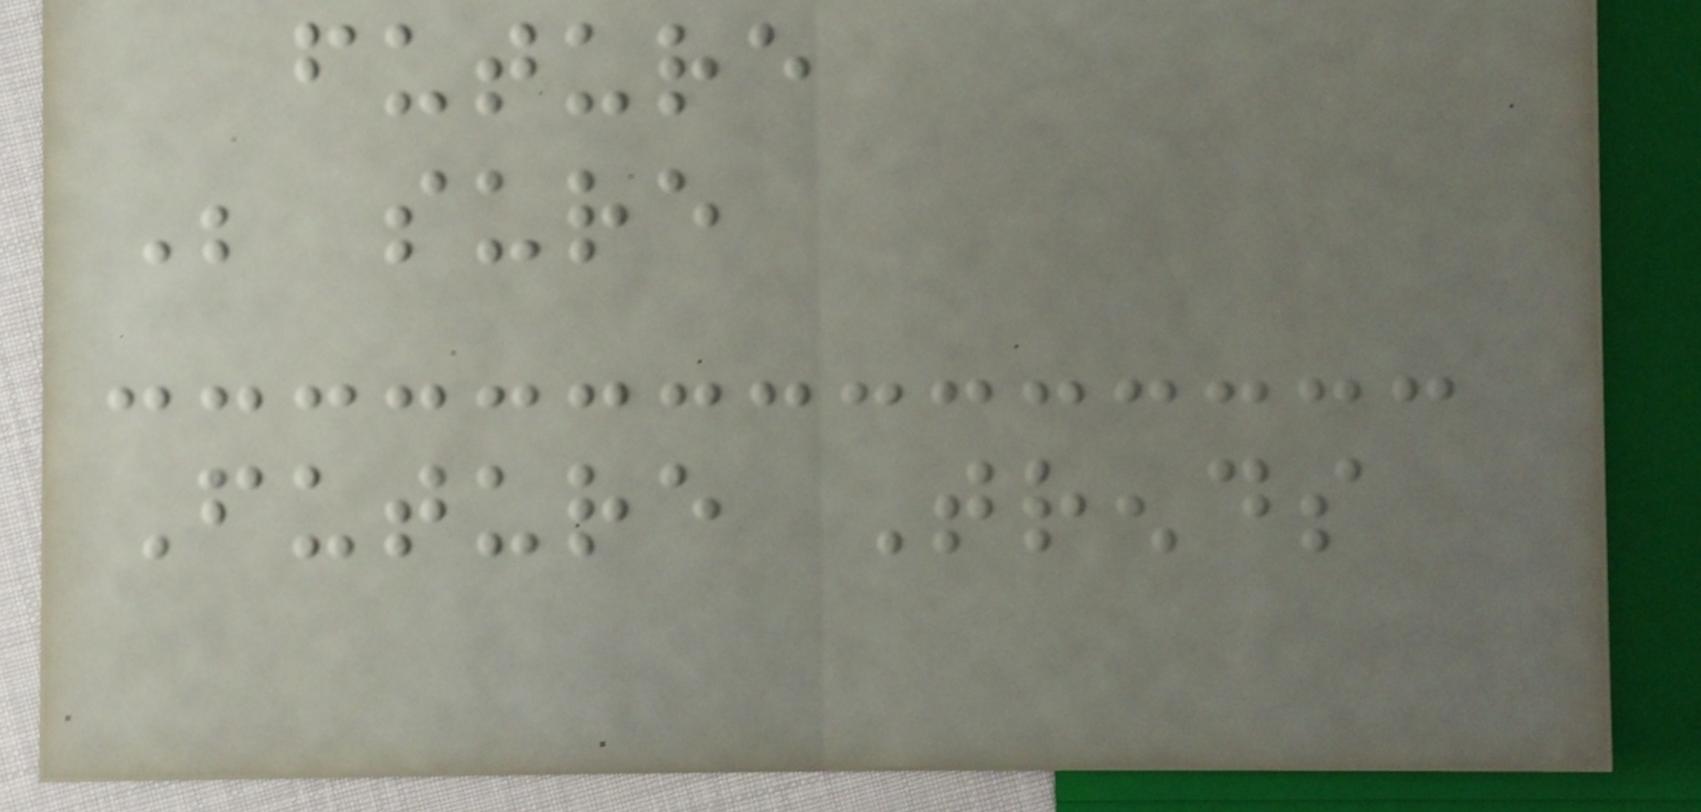future
Be sure
Future Trends
